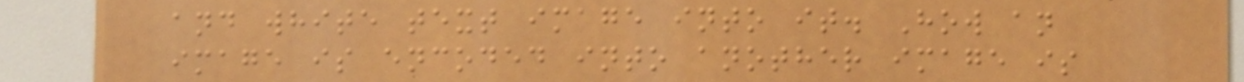and white text image into it. How an
image is encoded into another image is
